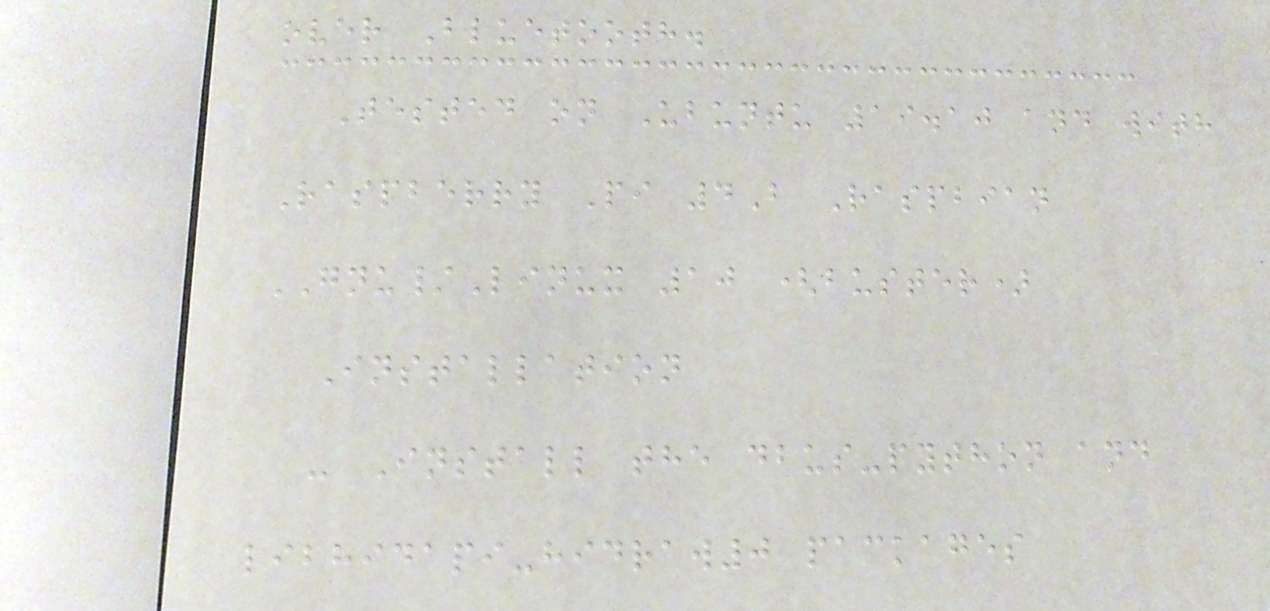over Bluetooth.
Tested on Ubuntu 19.10 and with
Raspberry Pi 4B Raspbian
GNU/Linux 10 (buster)
Installation
- Install the dbus-python and
libhidapi-hidraw0 packages
